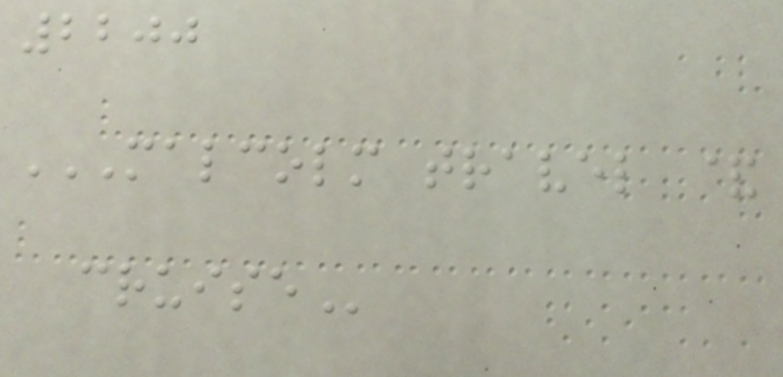2200
MALCOLM TRAVEL &
CRUISE
